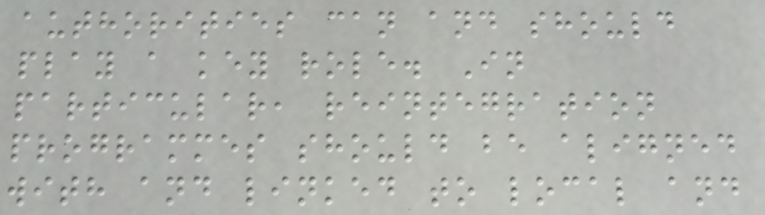authorities can and should
play a key role. In
particular, reintegration
programmes should be aligned
with and linked to local and
